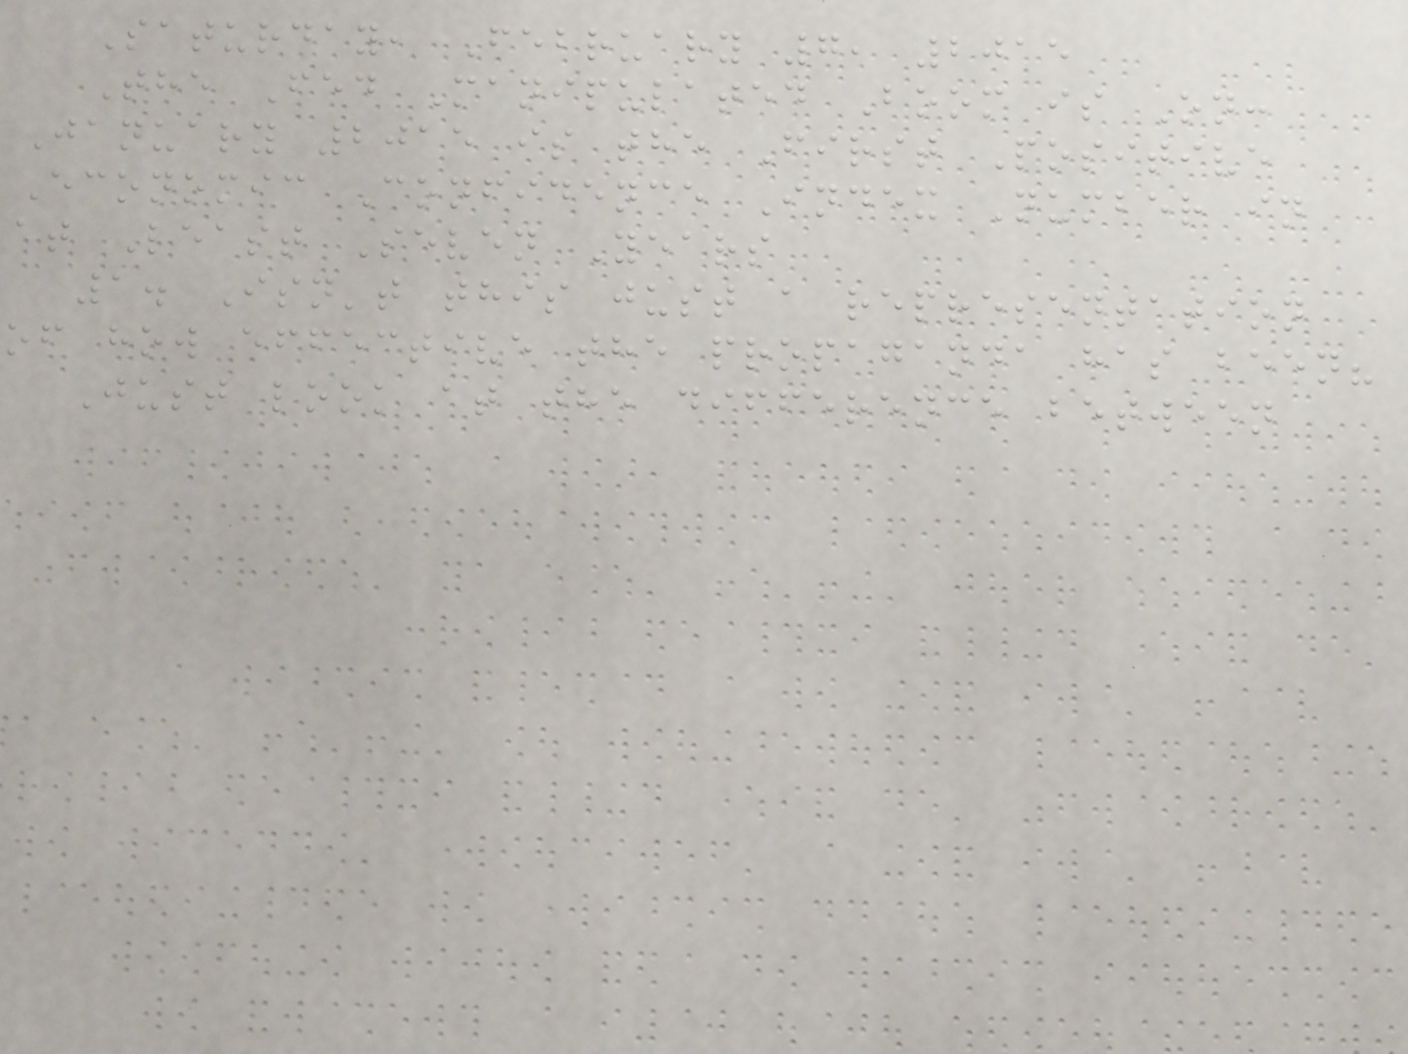Saturday, February 7, 2015
The Fed Manipulated Boom is On:
January 2015 is the First Positive
Economic Confidence Index Number in
at Least Seven Years
1. Isn't this just a representation
of how effective the propaganda has been?
Just look at the difference between
